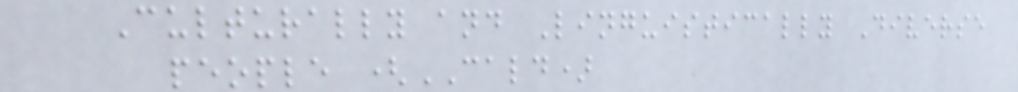Culturally and Linguistically Diverse
people (CALD)
